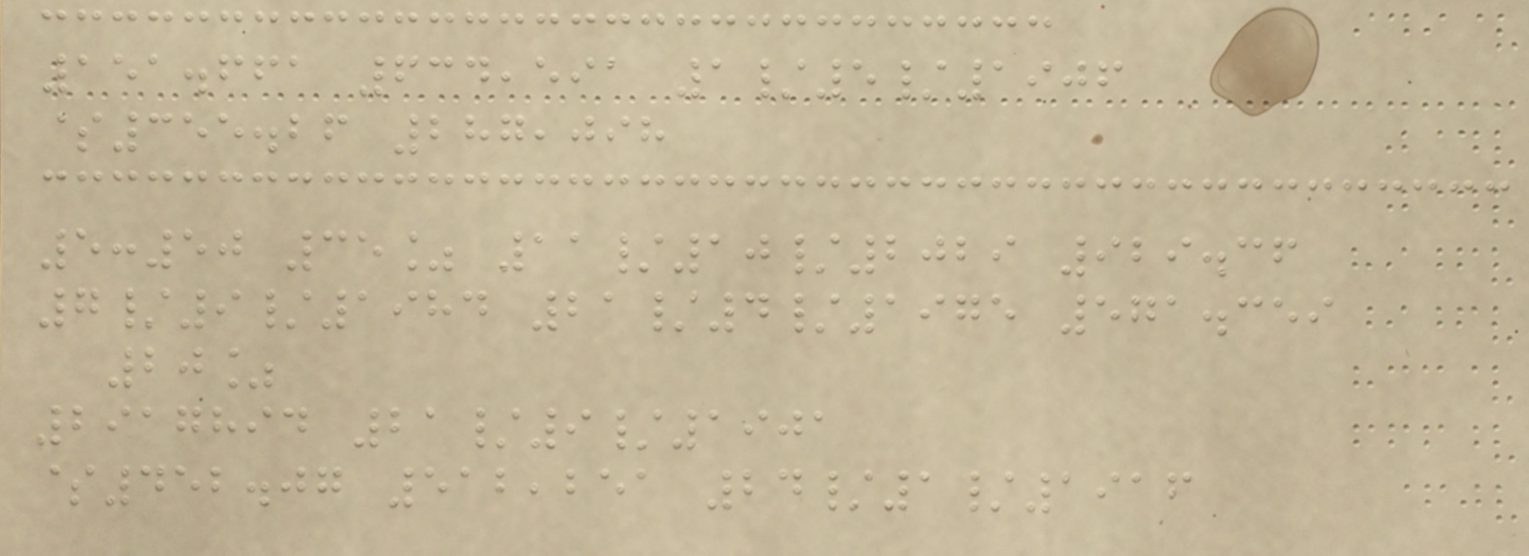151.661 634,591 1/5/1906
$355.26 287,098
5:50 35% 11/10/2029 929.36
7/9/1984 21/4/1975 571.359
20%
2917894 21/9/1901
$452.07 512,251 24/1/1916
